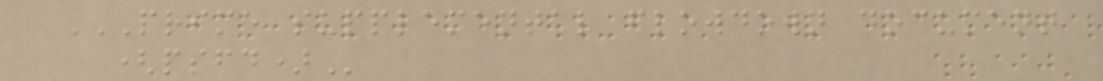PRIME SUPPLEMENTAL FLOWDOWN DOCUMENT
(PSFD)
